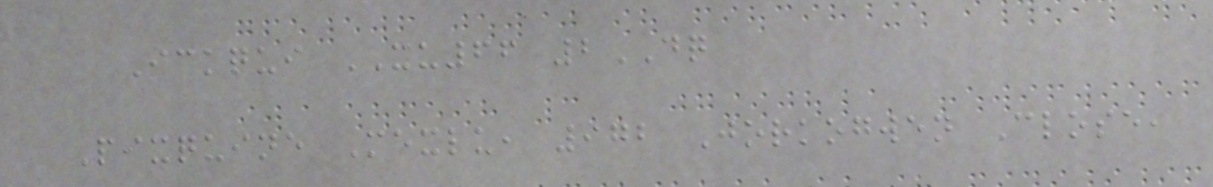Ickqui XU66 2DQ
Pixquine Mexlu, 972 Jorkogwen Close,
